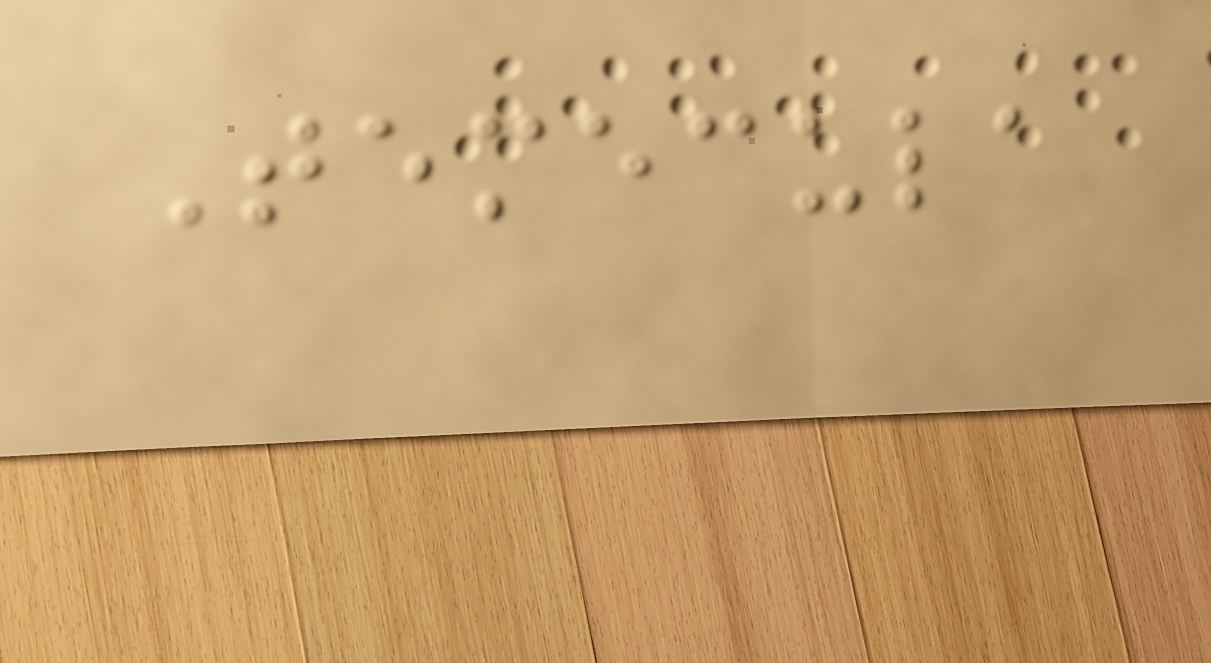Temecula
